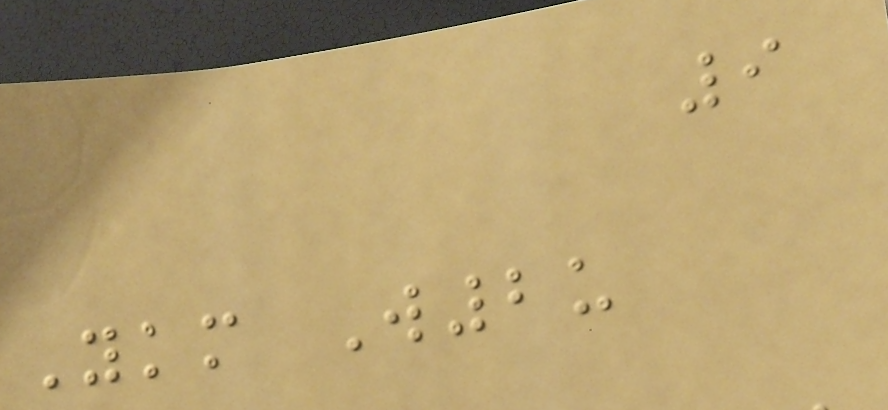9
Ykm W2u
